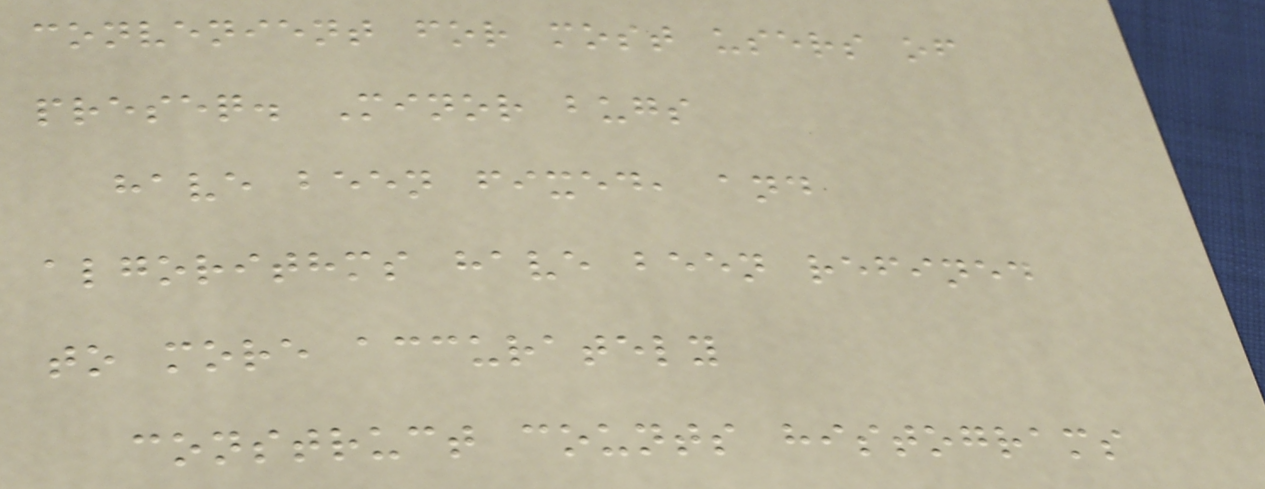convenient for most users of
preseq. Minor bugs
have been fixed, and
algorithms have been refined
to more accurately
construct counts histograms
